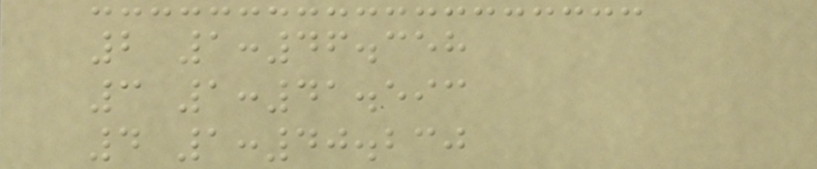2 1:46.358
3 1:41.593
4 1:40.230
